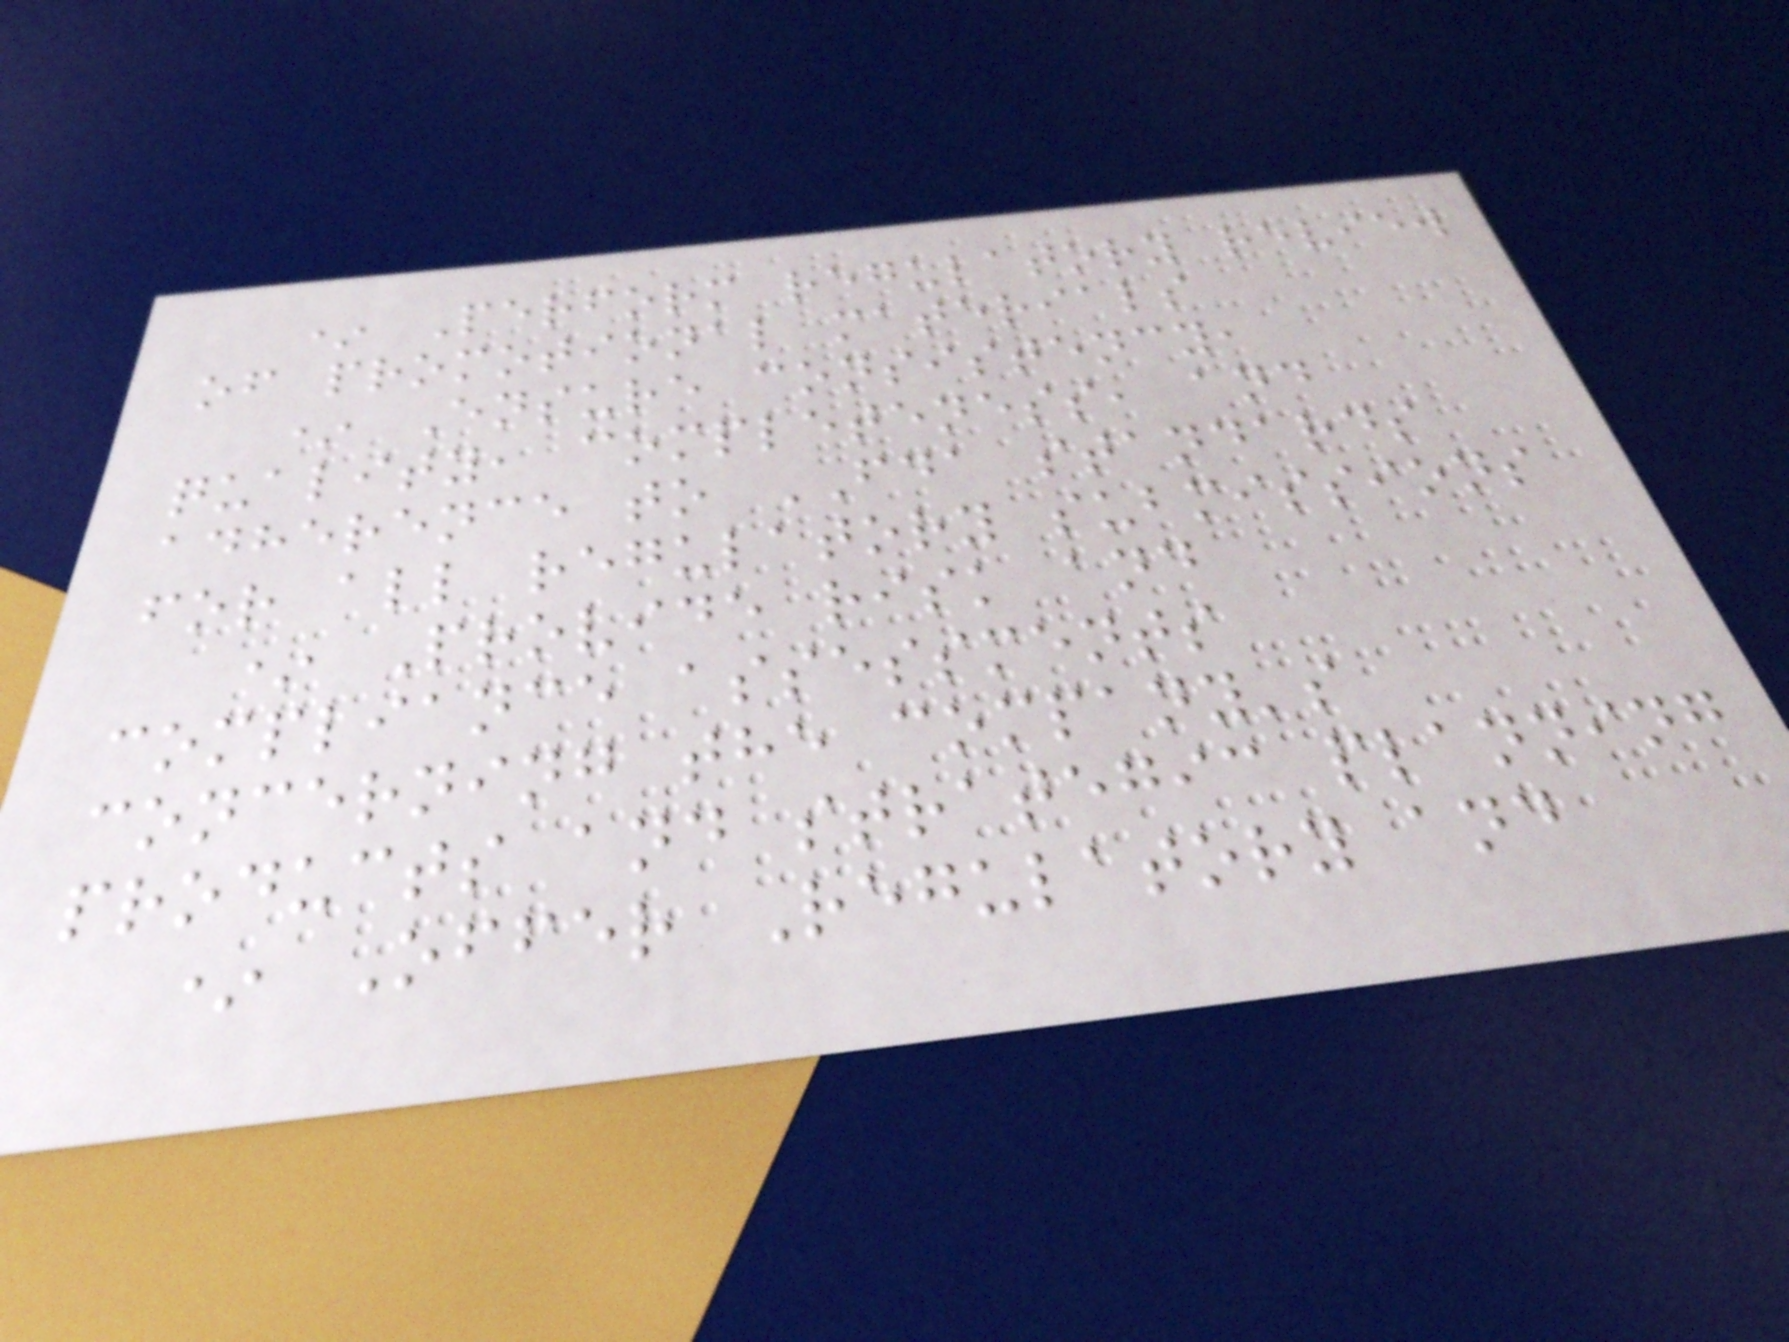* Perform regulatory review
of promotional materials
* Ensure consistency,
quality, completeness, and
adherence to FDA standards
for all regulatory submissions
* Provide risk and
compliance assessments
concerning the company's
products and strategic planning
* Offer Regulatory and
